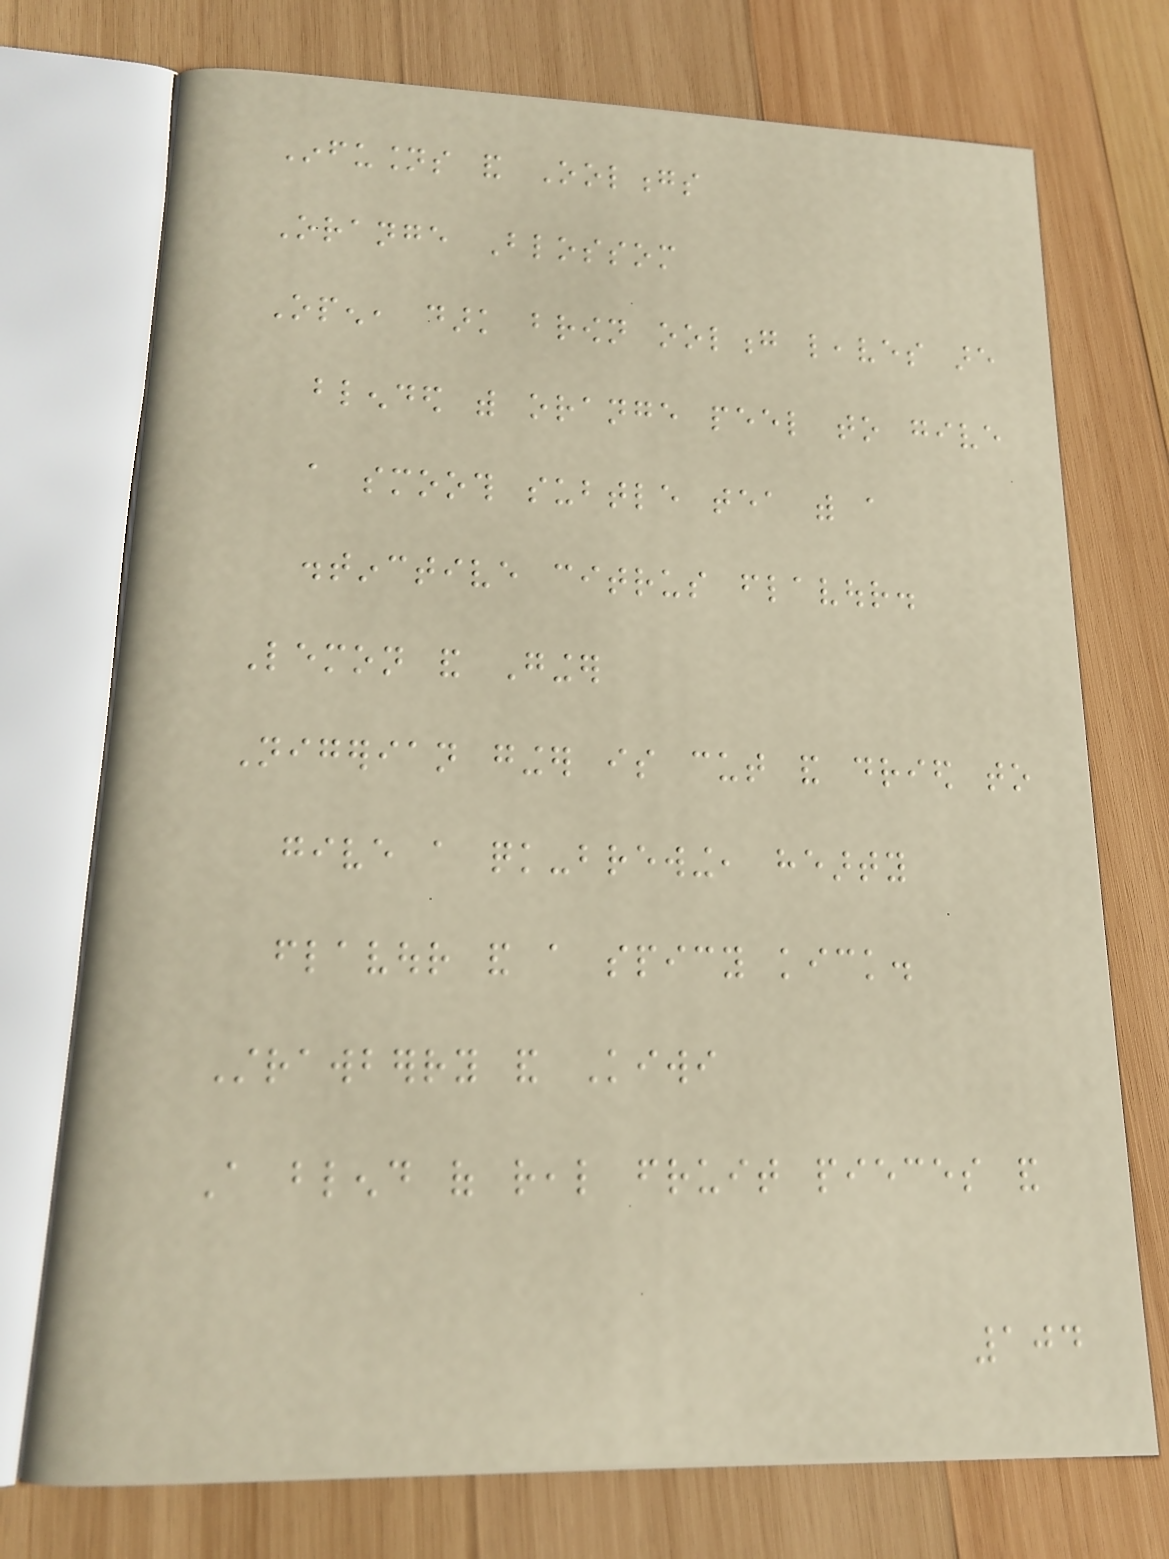Infusions and Oolongs
Orange Blossom
Open, dark brown oolong leaves are
blended with orange peel to give
a smooth subtle tea with a
distinctive citrus flavour.
Lemon and Ginger
Nigerian ginger is cut and dried to
give a quick-brewing, hearty
flavour and a spicy kick.
Strawberry and Kiwi
A blend of real fruit pieces and
104
